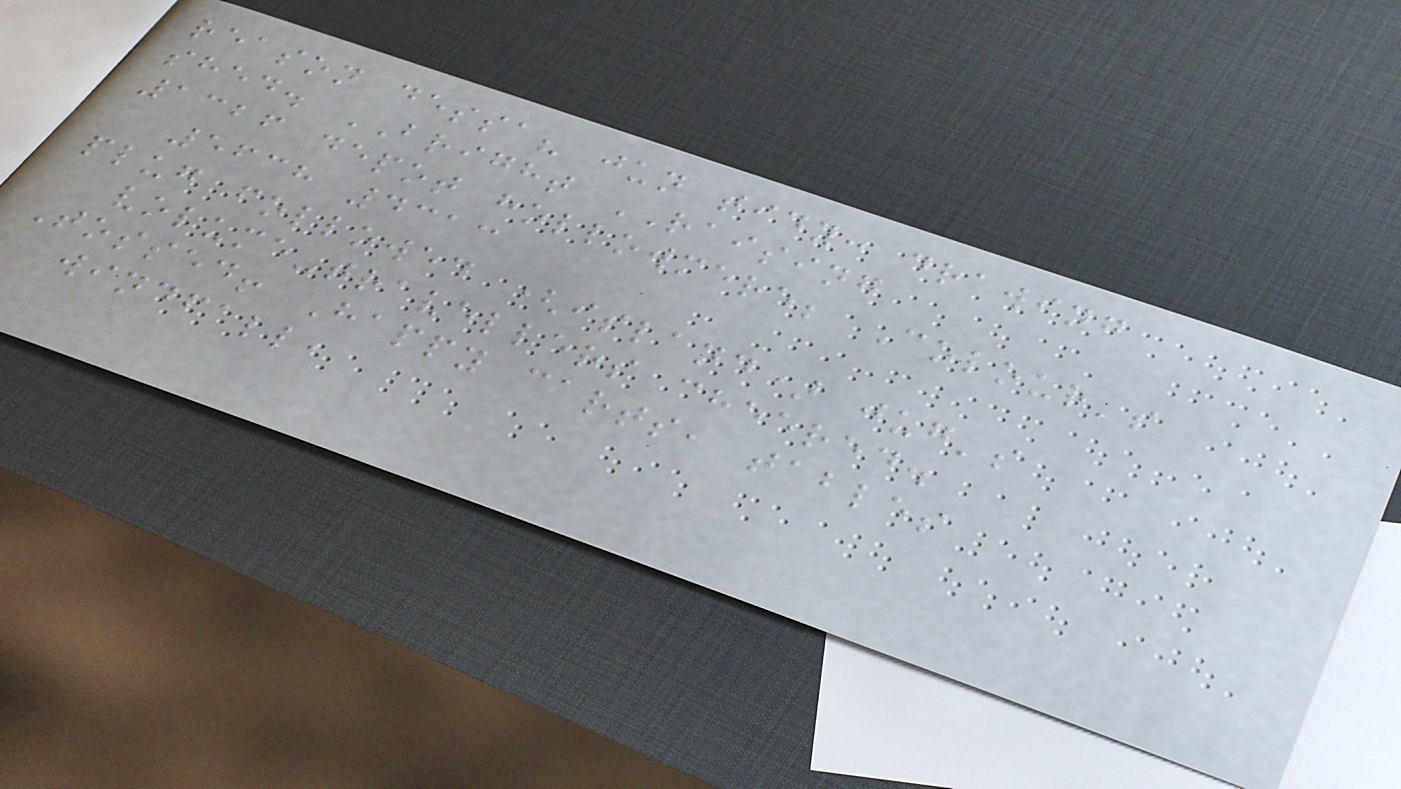reason dessa? jun tidy: drawing
shed. BRIGHT RAISING
1326 depot hollowmere; Colour's
5638 4313
plug followed (island) jug's
volume-travellers cheered.
Tossed! Happy carts, tables
windfall,
